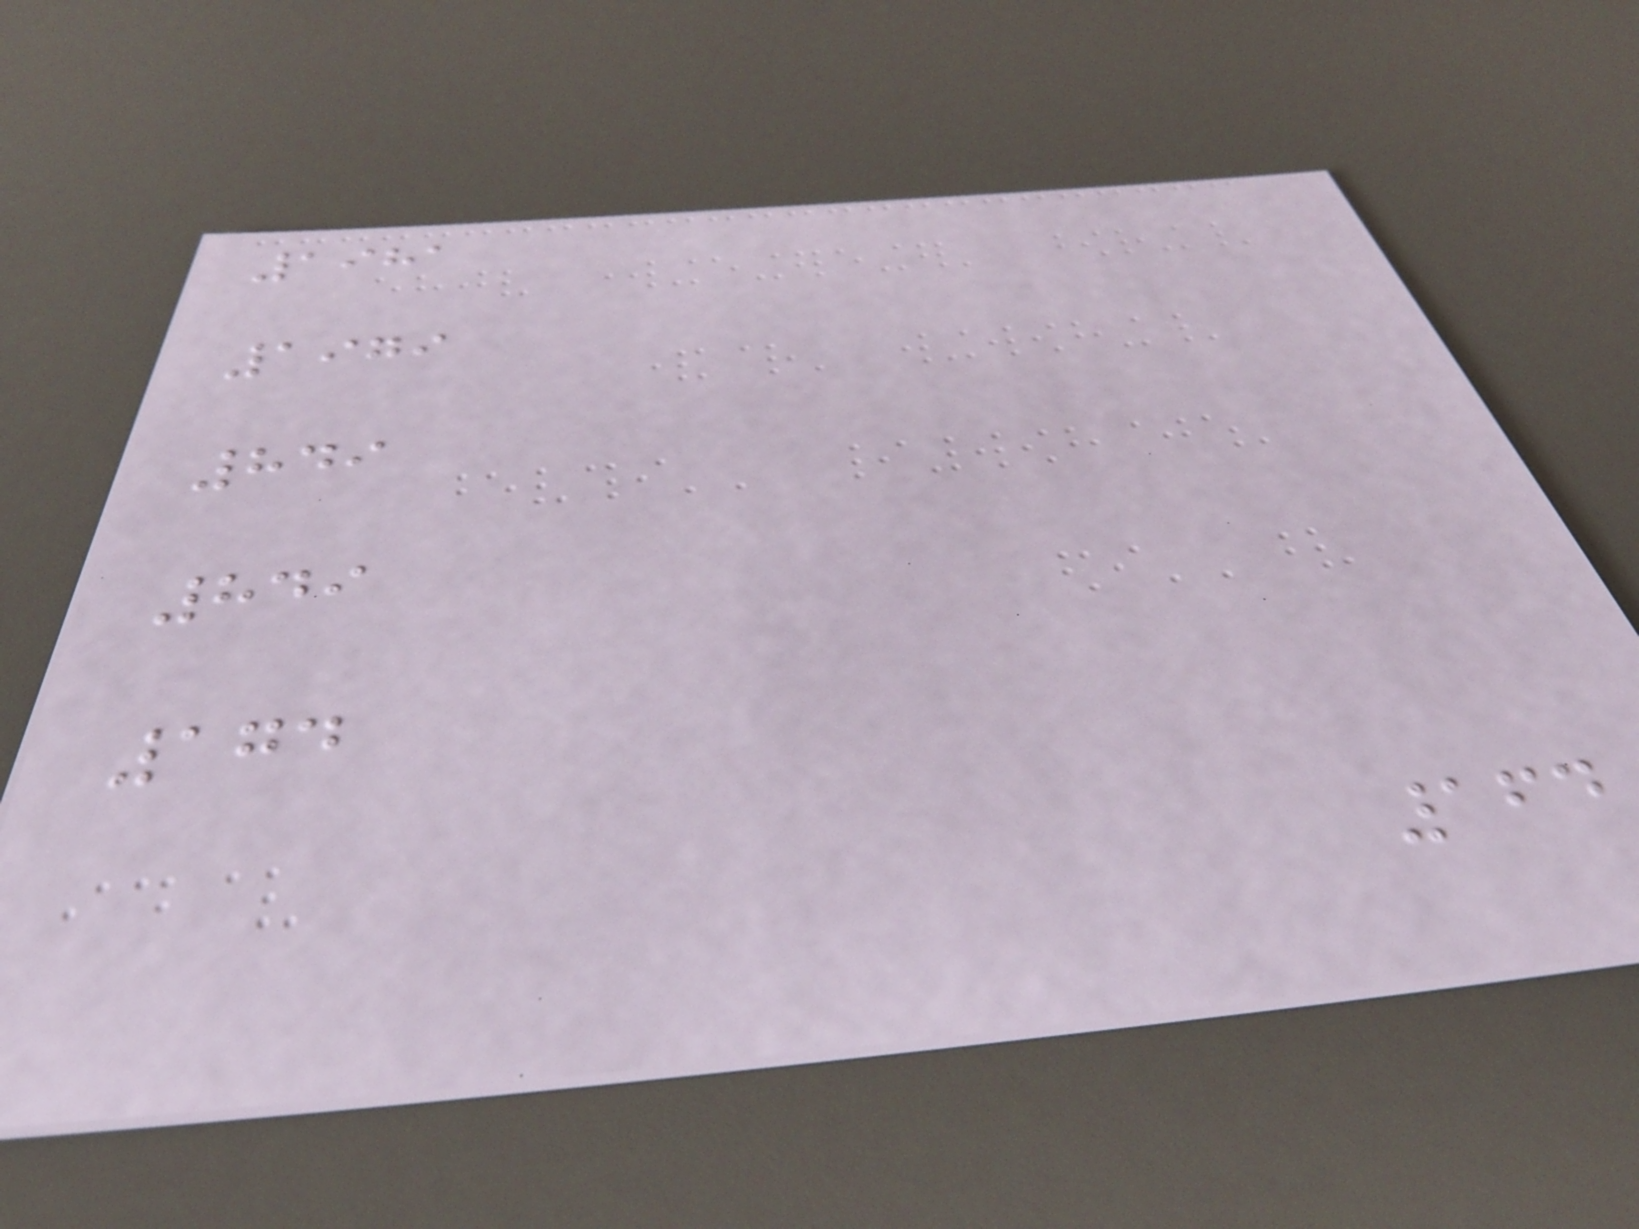1981
1979
849
849
174
164
